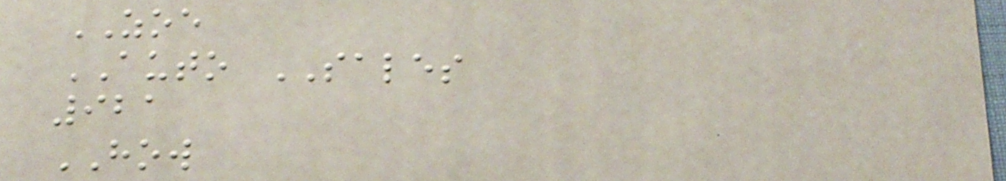ZOE
AUTO SALES
921
HOW
